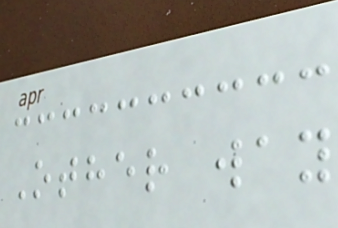Other way
